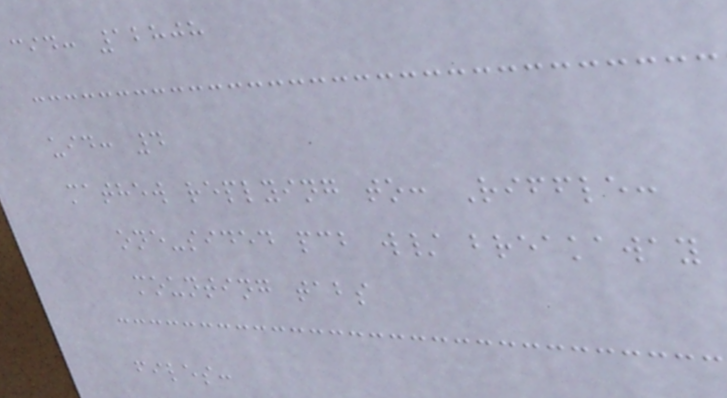cid: 12808
uid: 4
mathew replying to: Riffle:
one-sided pcb w/ breakaway
mounting tabs
files:
